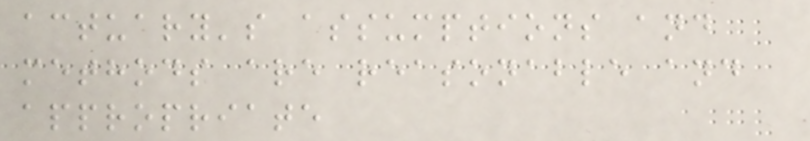actuary's assumptions and
methods are reasonable and
appropriate
